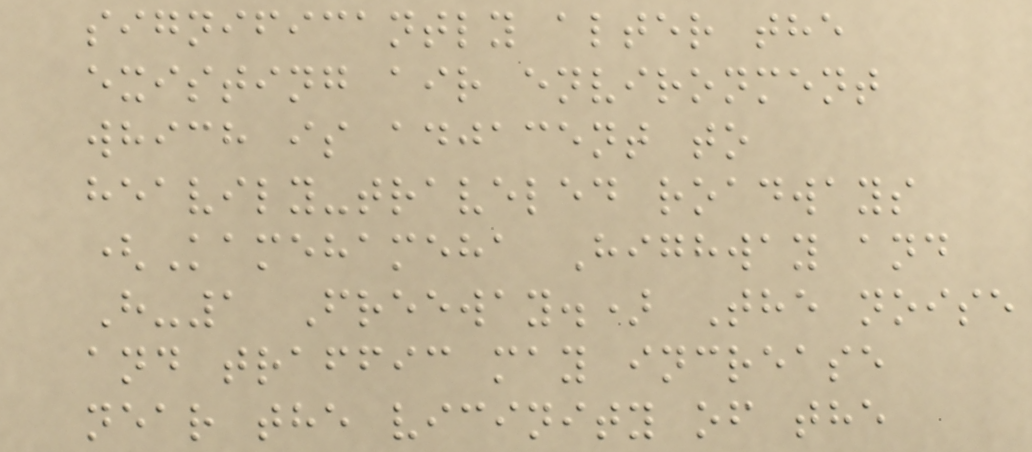significantly alter the
existing air environment
which is adjacent to
heavily-traveled roadways
(Kamehameha Highway and
H-1 Freeway.) The noise
and traffic may increase
near the vicinity of the
